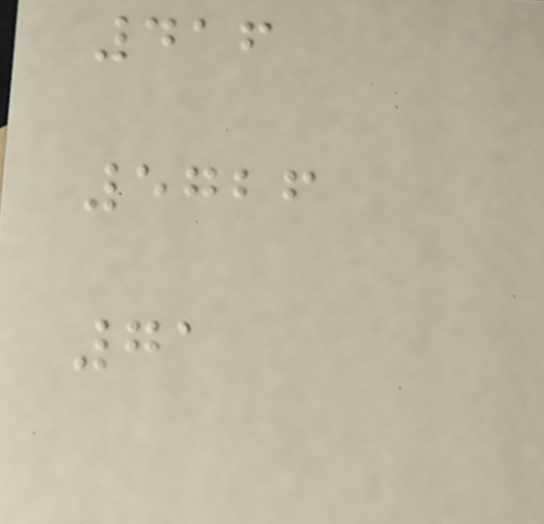416
5726
71
